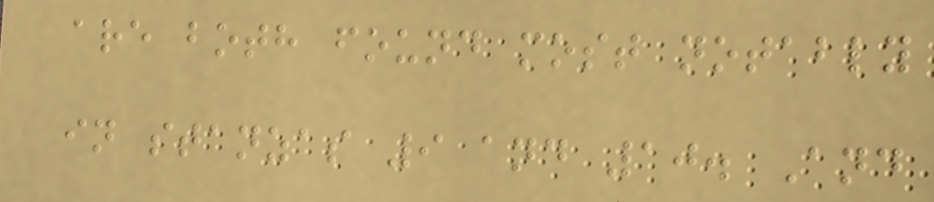are both found most notably
in stanzas 9 and 10. And
